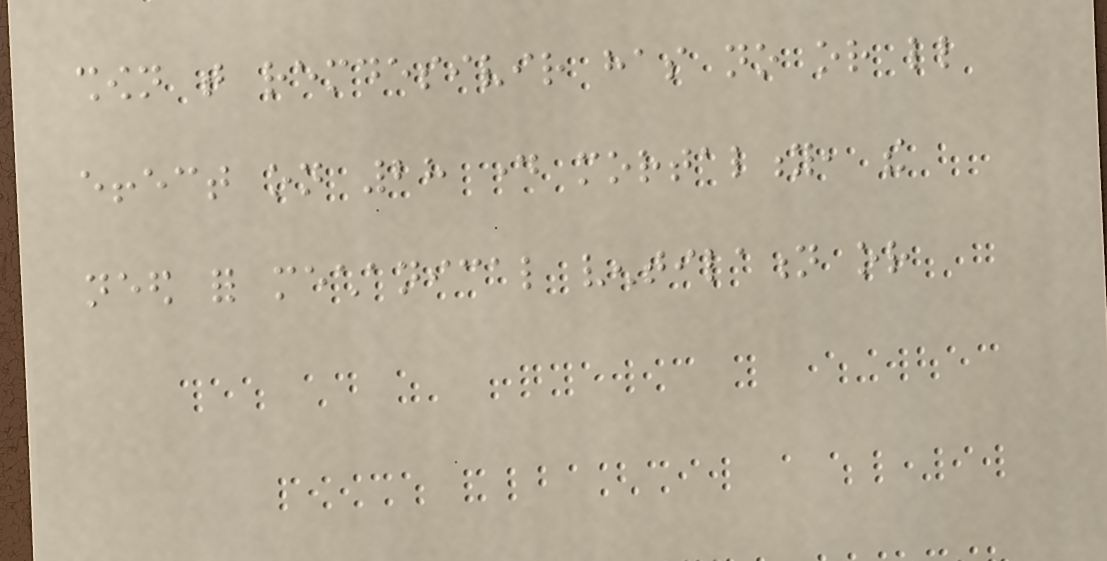shown that remdesivir has no or little
effect on 28 day mortality, the
need for mechanical ventilation or
